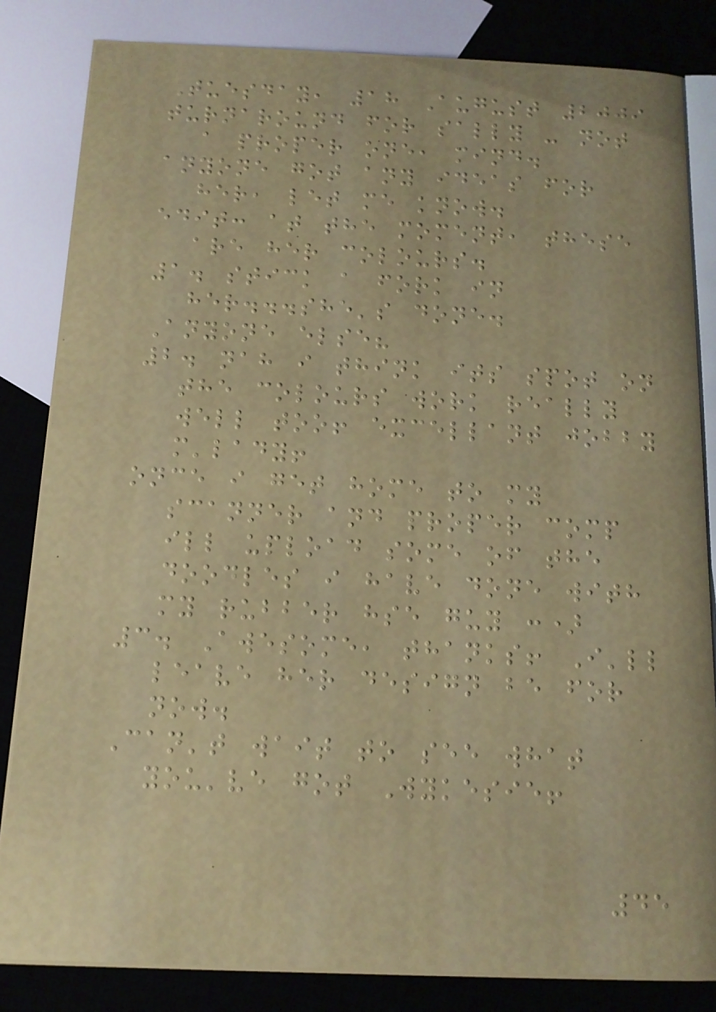Tuesday, 18 August 2009
turnaround for sally - not
a proper one, mind.
anyone got any ideas for
her, let me know.
edit: at the moment, these
are her colours.
1. stick a fork in
her...she's done.
Anyone else?
2. nah i think its spot on
the colours work really
well too! excellant jobby
m'lady!
once i get home to my
scanner and proper comp
ill upload some of the
doodles i have done with
my rubber hse guy :)
3. Awesome, thanks! I'll
leave her design be for
now.
Can't wait to see what
you've got Wykesie!
45
